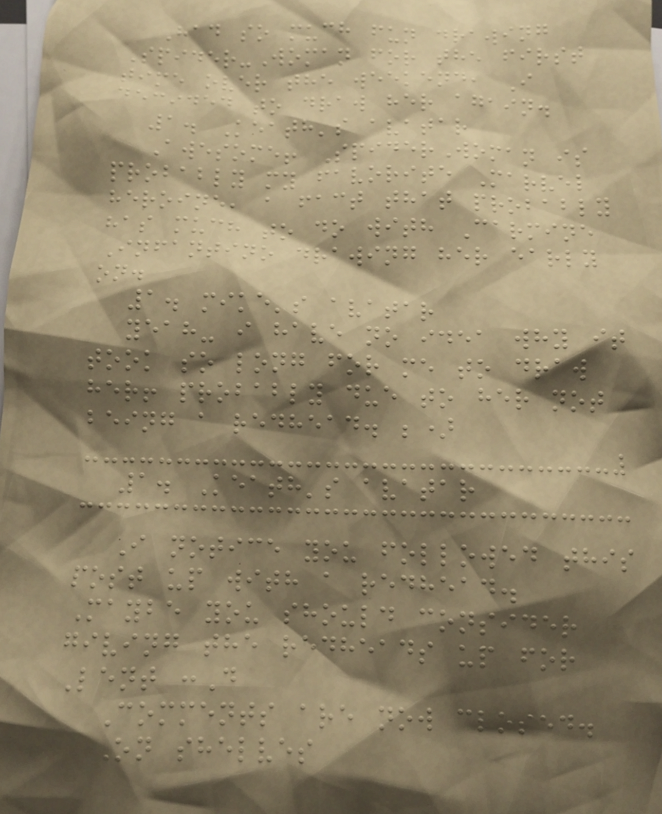Had so much fun drawing
Spider-Woman for the first
time over the weekend, I
decided to draw her again.
1. Keath's avatar
Awesome! SpiderWoman is
probably my favorite Marvel
heroine, a fact that probably
has much to do with Carmine
Infantino drawing her early
on.
1. mike's avatar
yeah- i have no idea why it
took so long for me to draw
her! probably due to her not
being a redhead. ;)
1. Keath's avatar
I notice you followed this
post up with a redhead.
Maybe you should consider
giving the redheads up for
Lent :D
Comments are now closed.
On shelves
